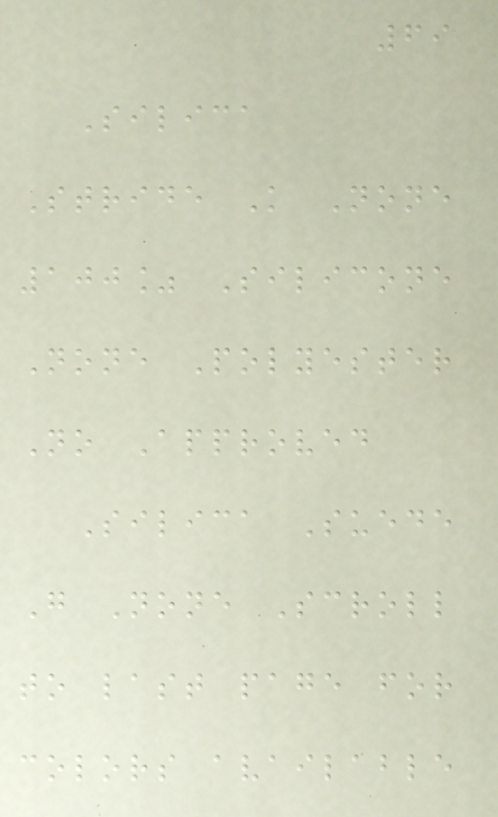69
Silica
Stride K None
100% Silicone
None Polyester
No Approved
Silica Suede
G None Scroll
to last page for
colors available
